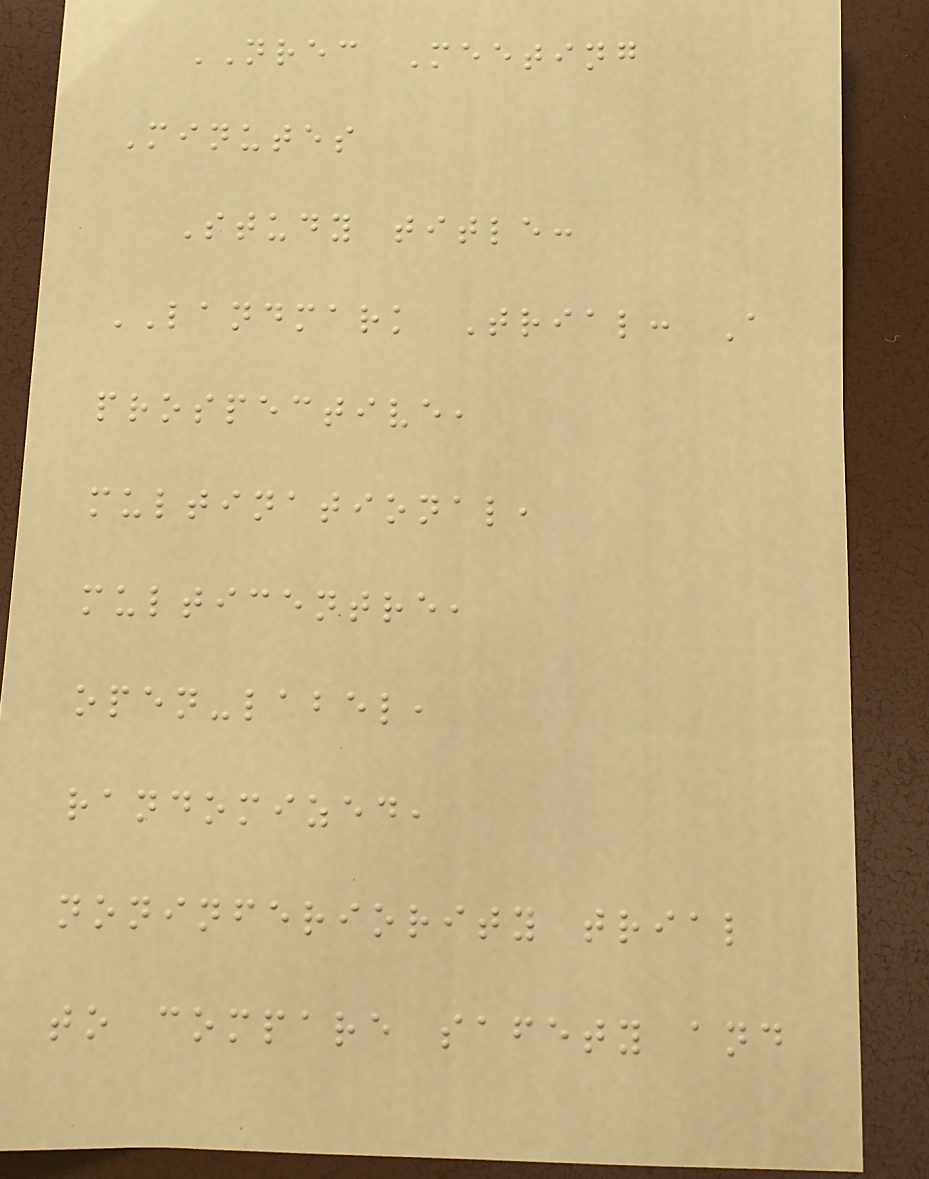NREC Meeting
Minutes
Study title:
LANDMARK Trial: A
prospective,
multinational,
multicentre,
open-label,
randomized,
noninferiority trial
to compare safety and
